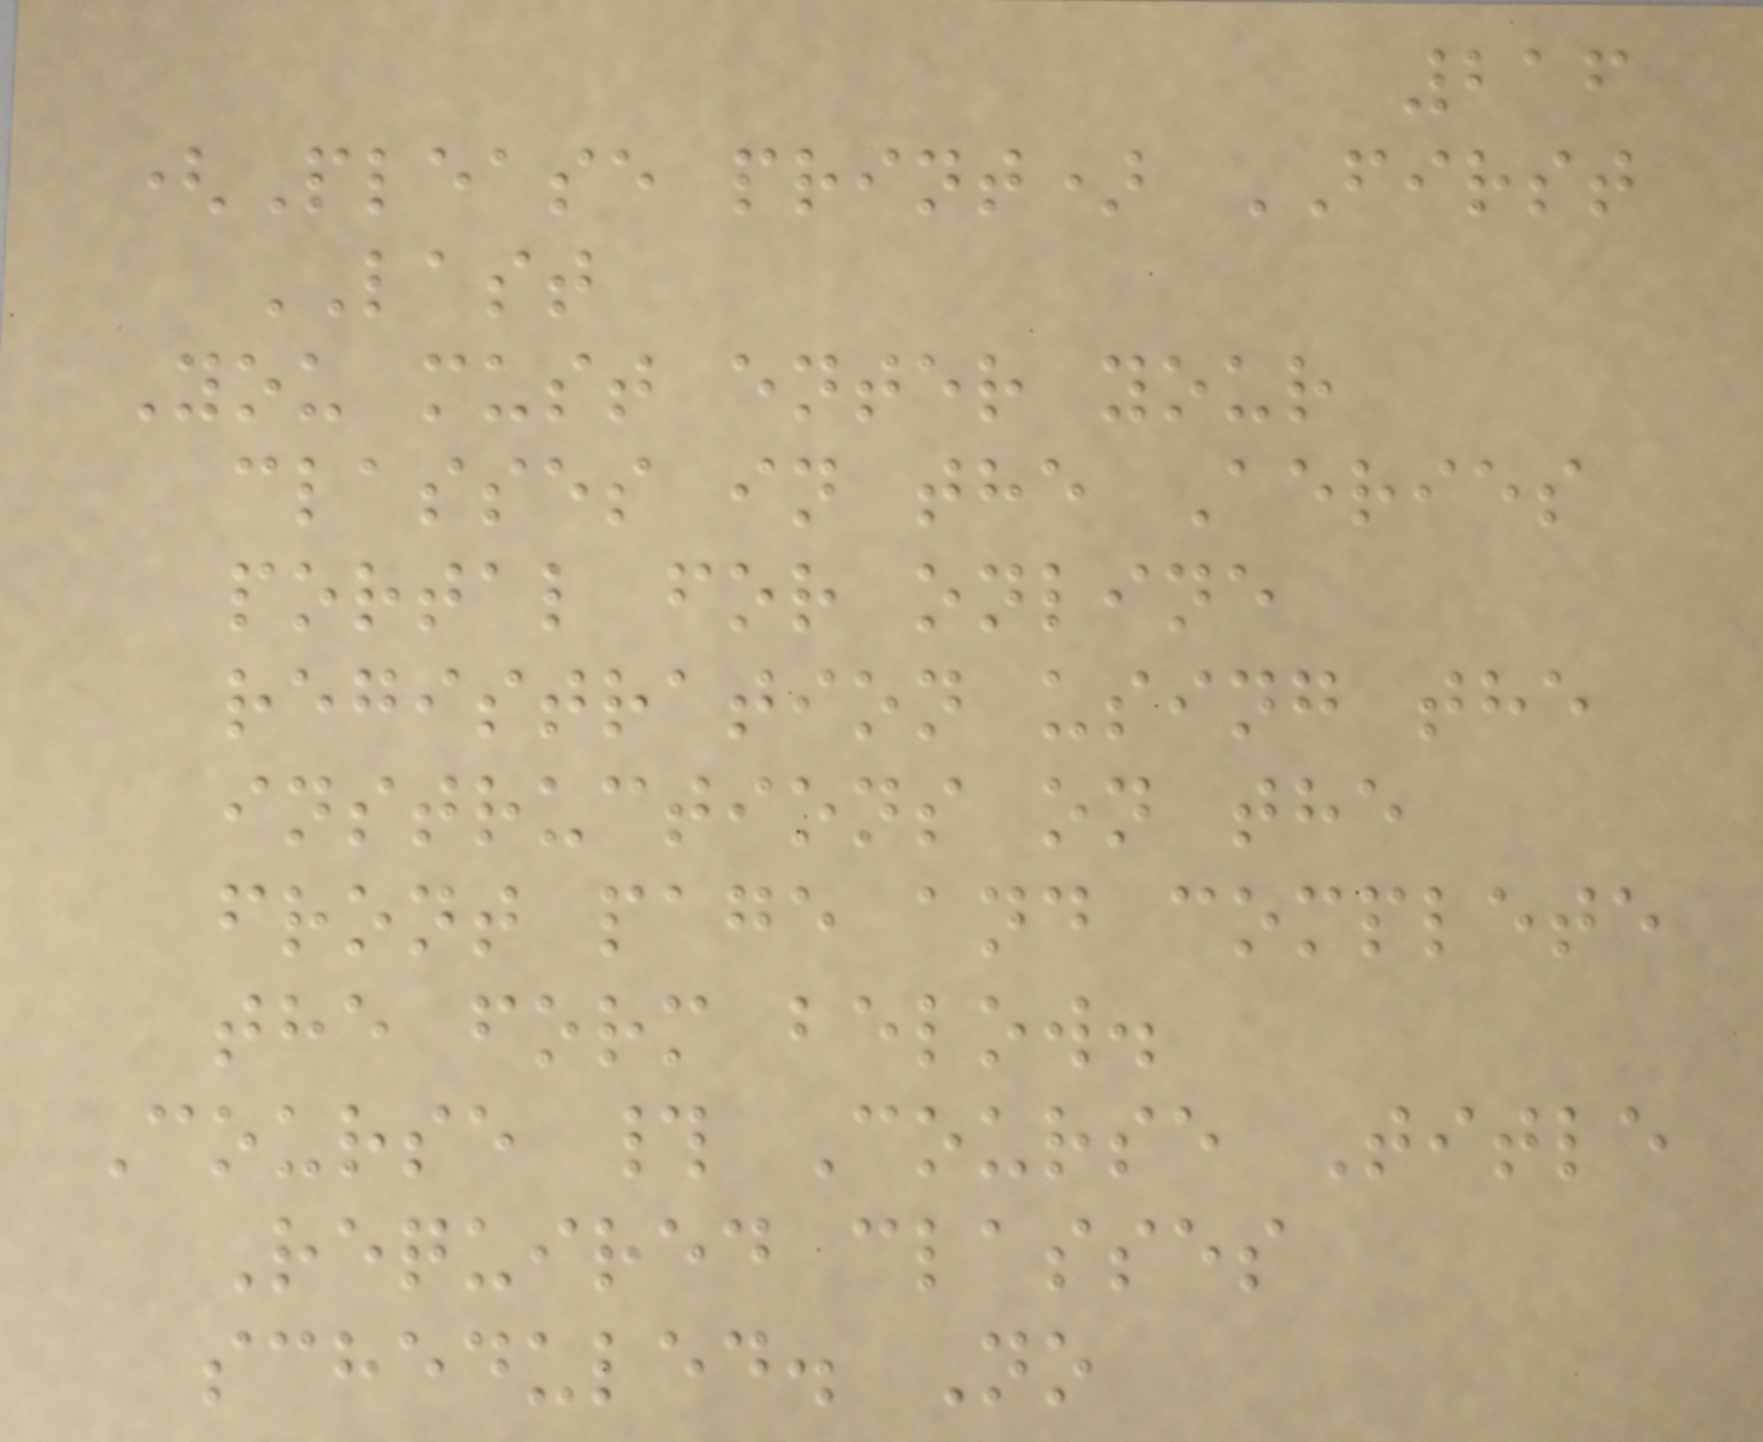216
(Please print) FIRST
LAST
You must enter your
classes in the Aeries
portal for online
registration using the
instructions on the
front page and complete
the form below.
Course # Course Title
Required classes
scheduled. No
